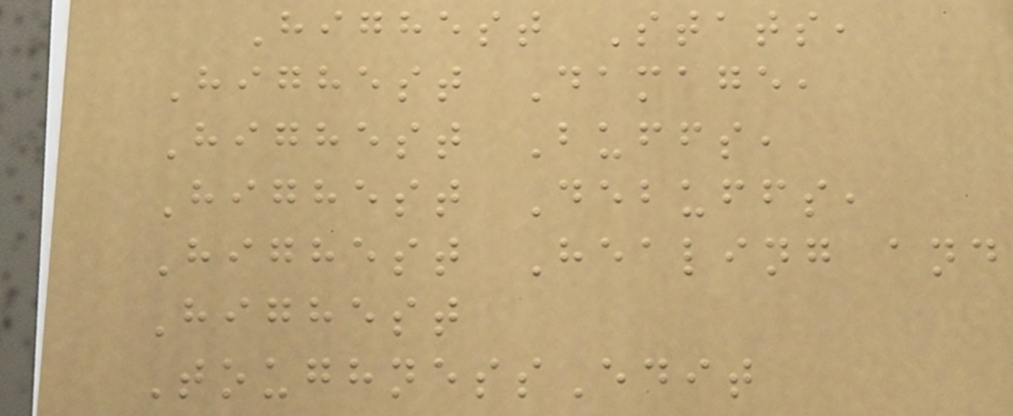Highest Stats,
Highest Damage,
Highest Buffs,
Highest Debuffs,
Highest Healing and
Highest
ToughnessEdit
